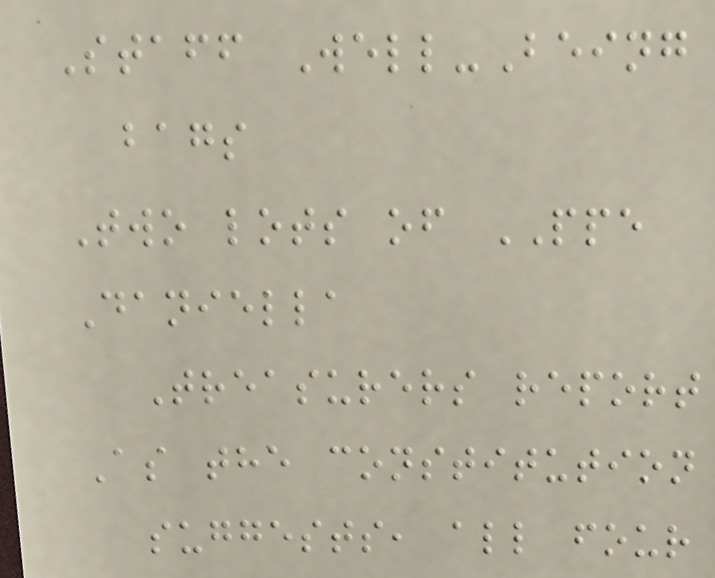Staff Well-Being
bags
Two lots of PPE
Daniella
Treasurers report
As the constitution
suggests, all four
